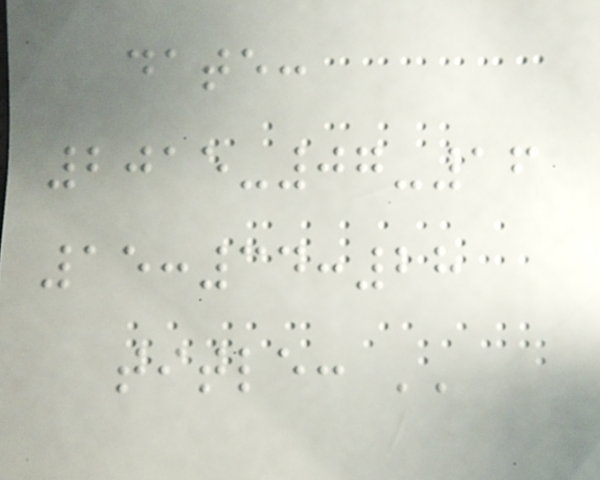date:
2015-07-16
15:34:28
title: ''
